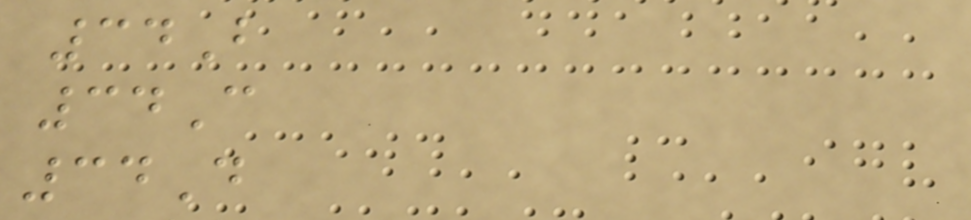34B
34C
34D
